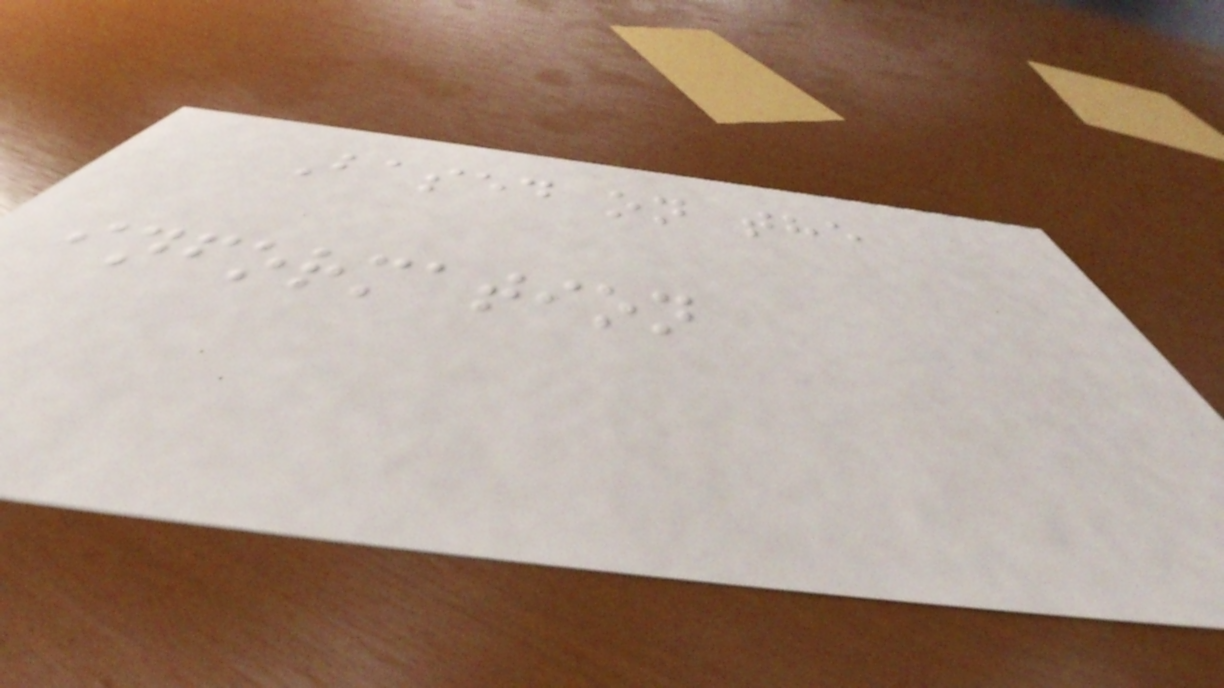Based on the
information
